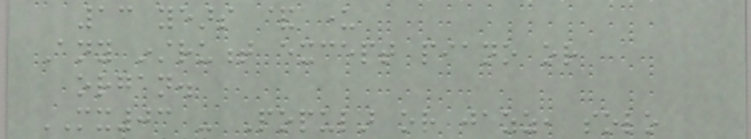13 years & under
Any instrument except piano or
organ.
MX03 - Popular or jazz, solo
